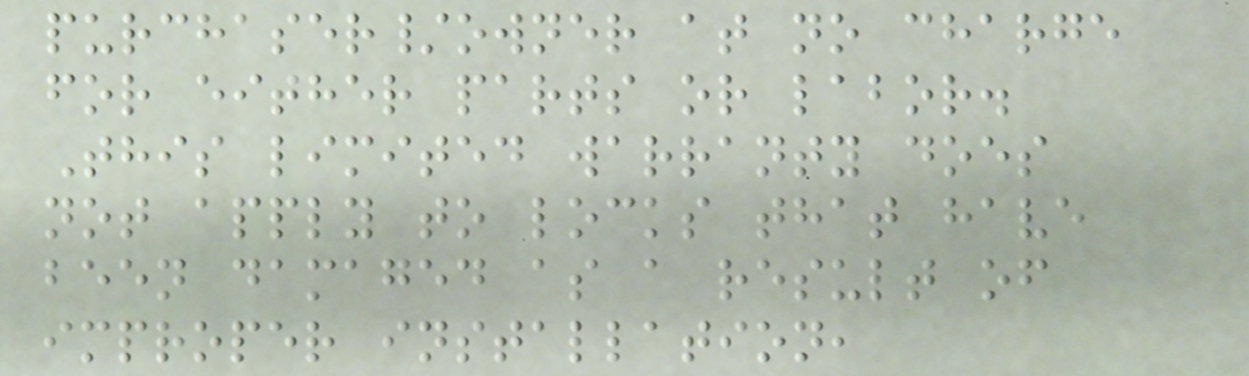purchaser/owner at no charge
for either parts or labor.
This limited warranty does
not apply to locks that have
been damaged as a result of
improper installation,
